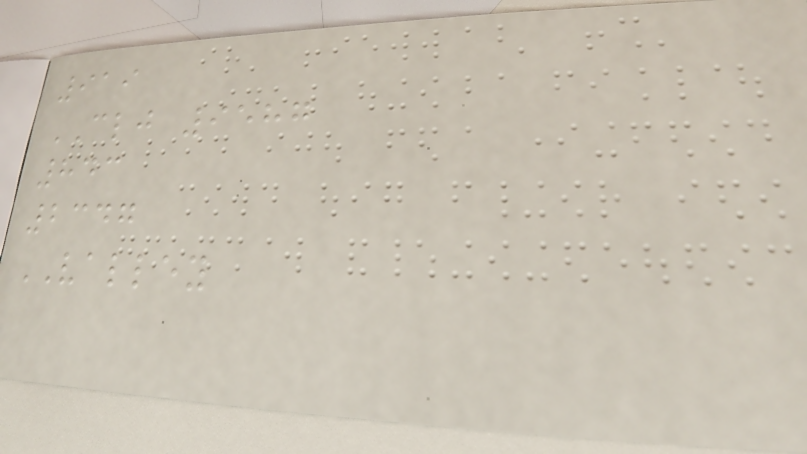919
CLJ 9587
843
2347
VALLEY
